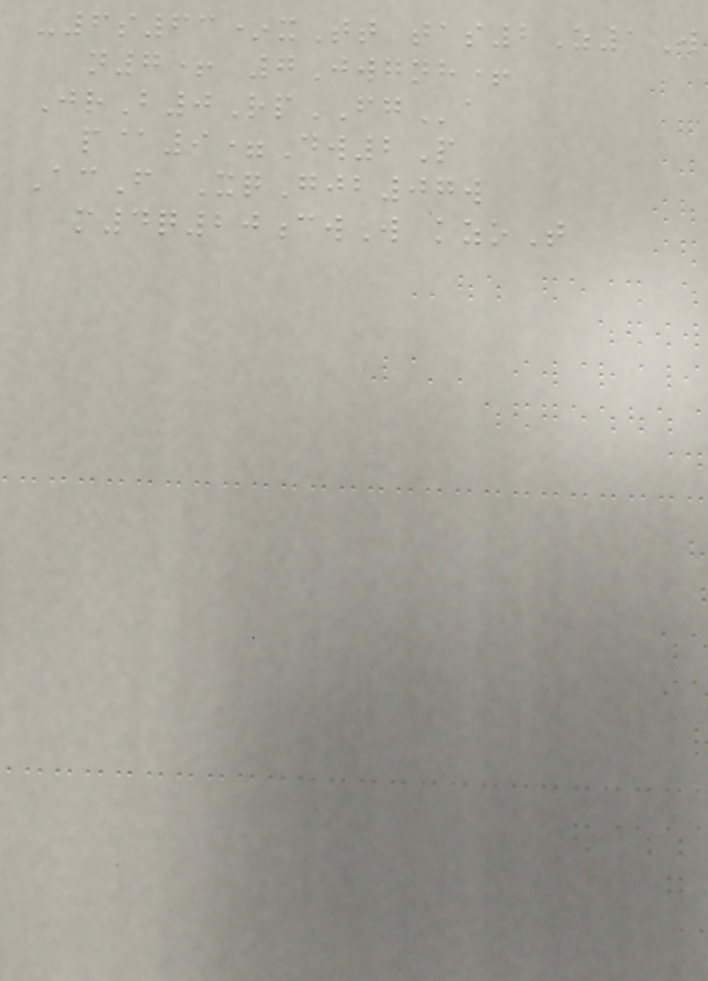-6s63*xTt tas2Z1W
n7+ 7Jwgnh+
JrB0RpFGa
p@9=Dw2P
AcF XqGjb07w
m4q20cwW kzoT
